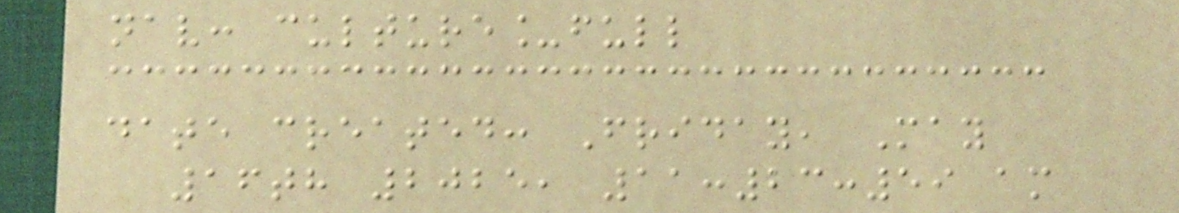nav: culture_full
date created: Friday, May
16th 2025, 11:23:59 am
